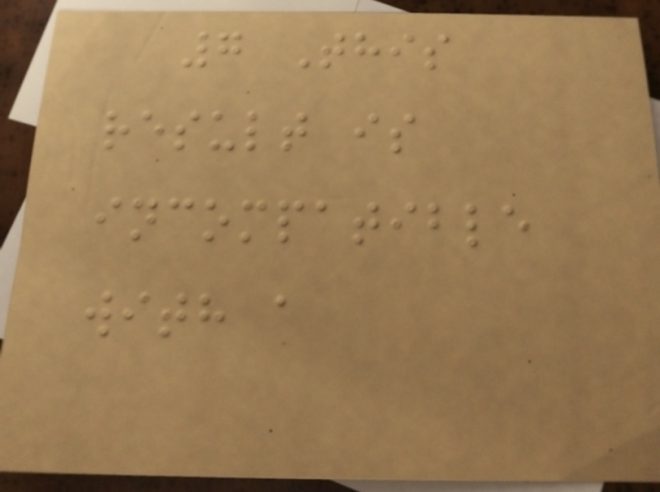7 This
result is
incompatible
with a
